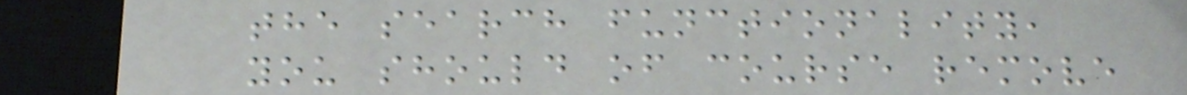the search functionality,
you should of course remove
